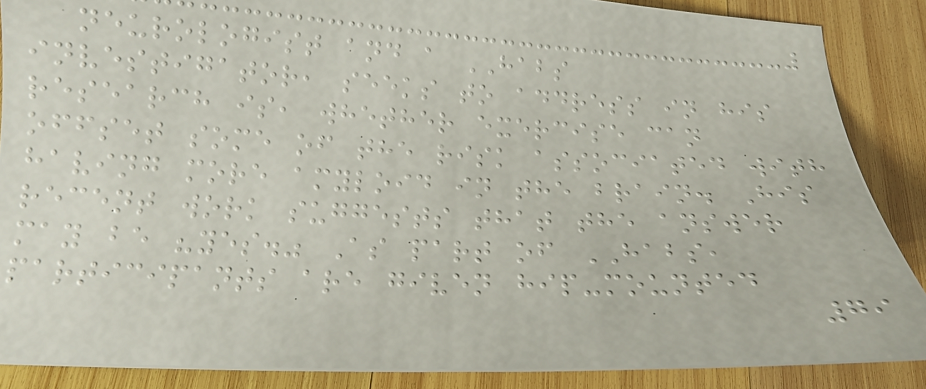neurologist and a HABS
investigator, seeks to address in his
research is, whether exercise can
offset some of the risk associated with
having more amyloid in the brain. His
recent work suggests that the answer
may be "yes." As part of HABS,
participants are given hip-mounted
79
